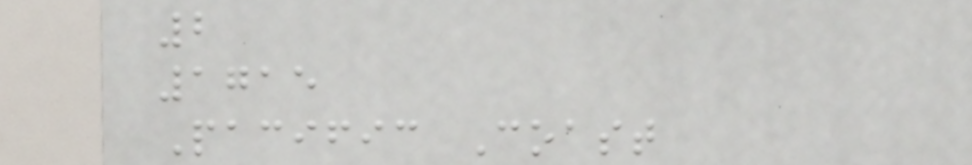2
1715
Pacific Coast
